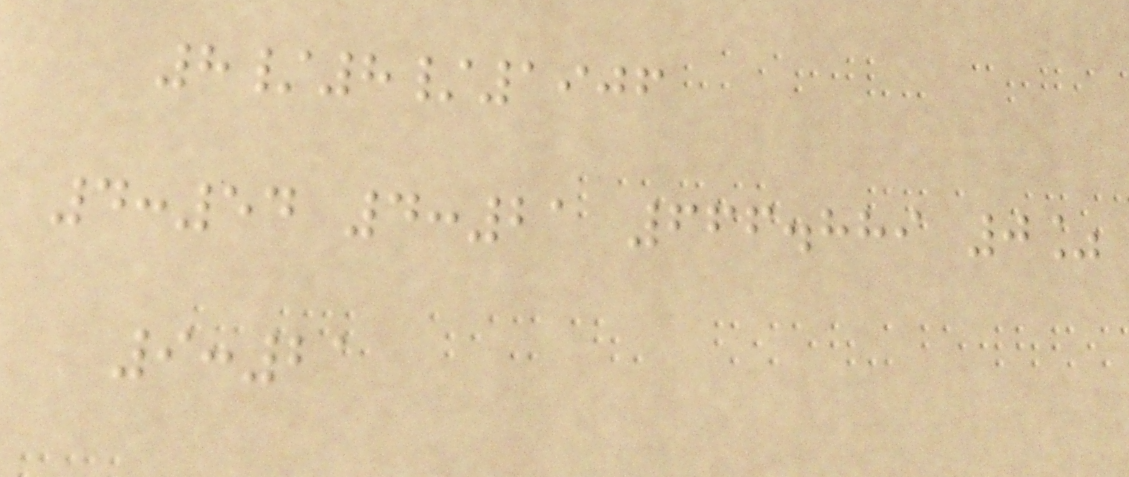8/8/1906
4:54 4:21 666.889 0%
9:21
